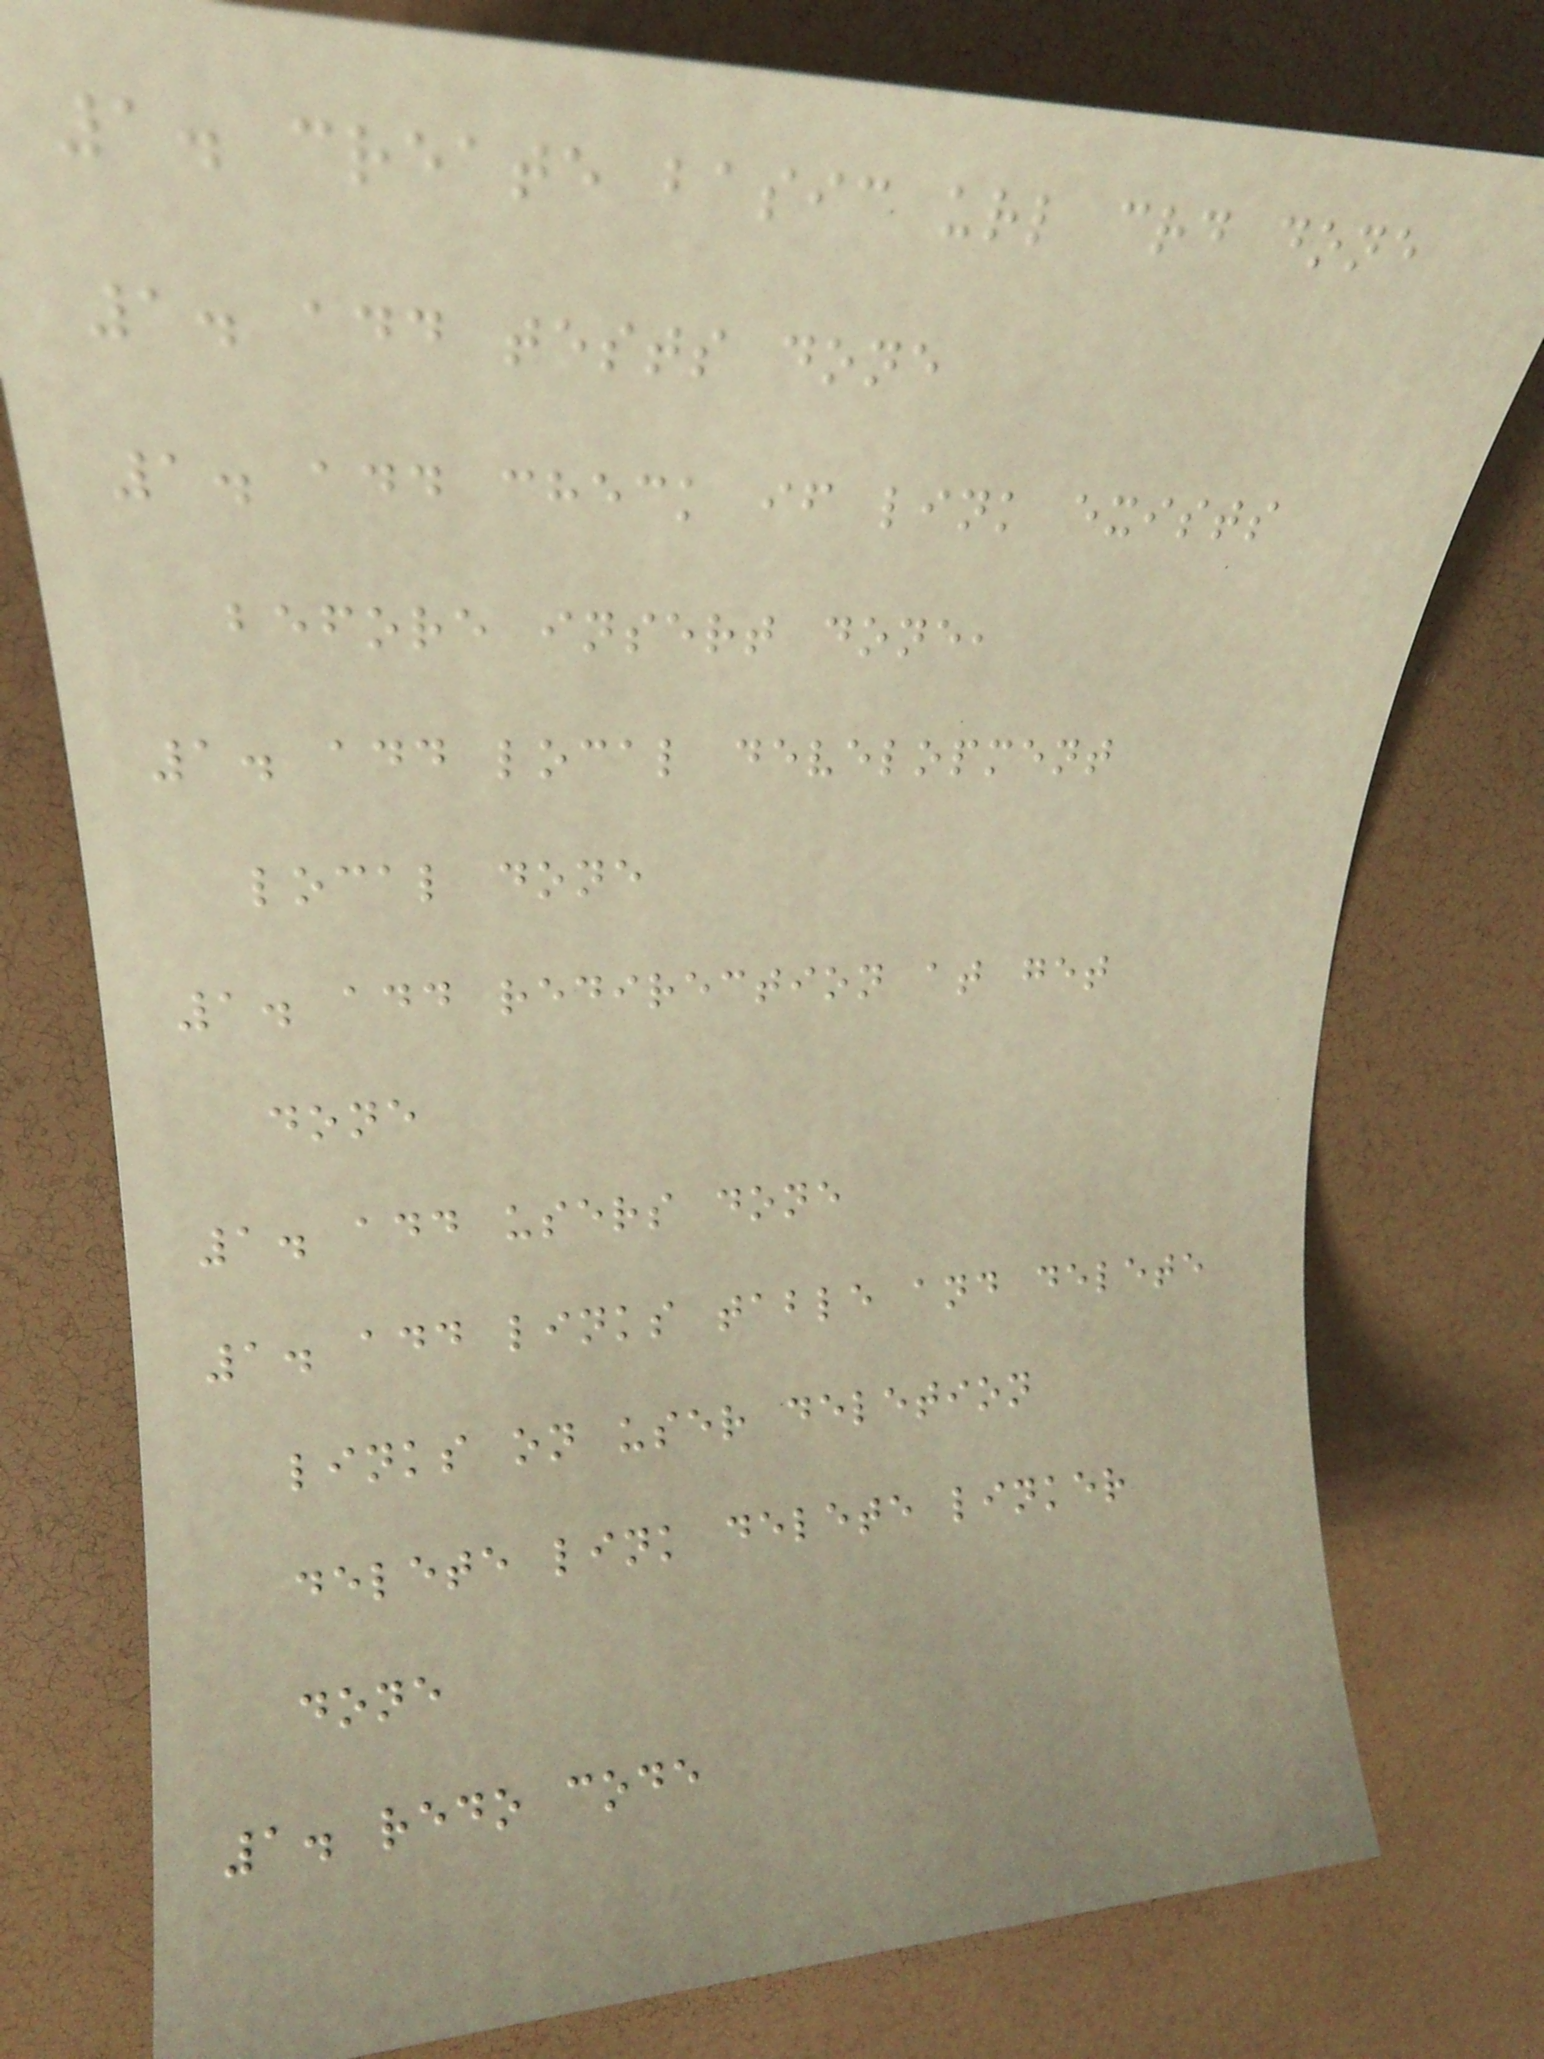1. create basic url crd done
1. add tests done
1. add check if link exists
before insert done,
1. add local development
local done
1. add redirection at get
done
1. add users done
1. add links table and delete
links on user deletion
delete link delete linker
done
1. redo code
